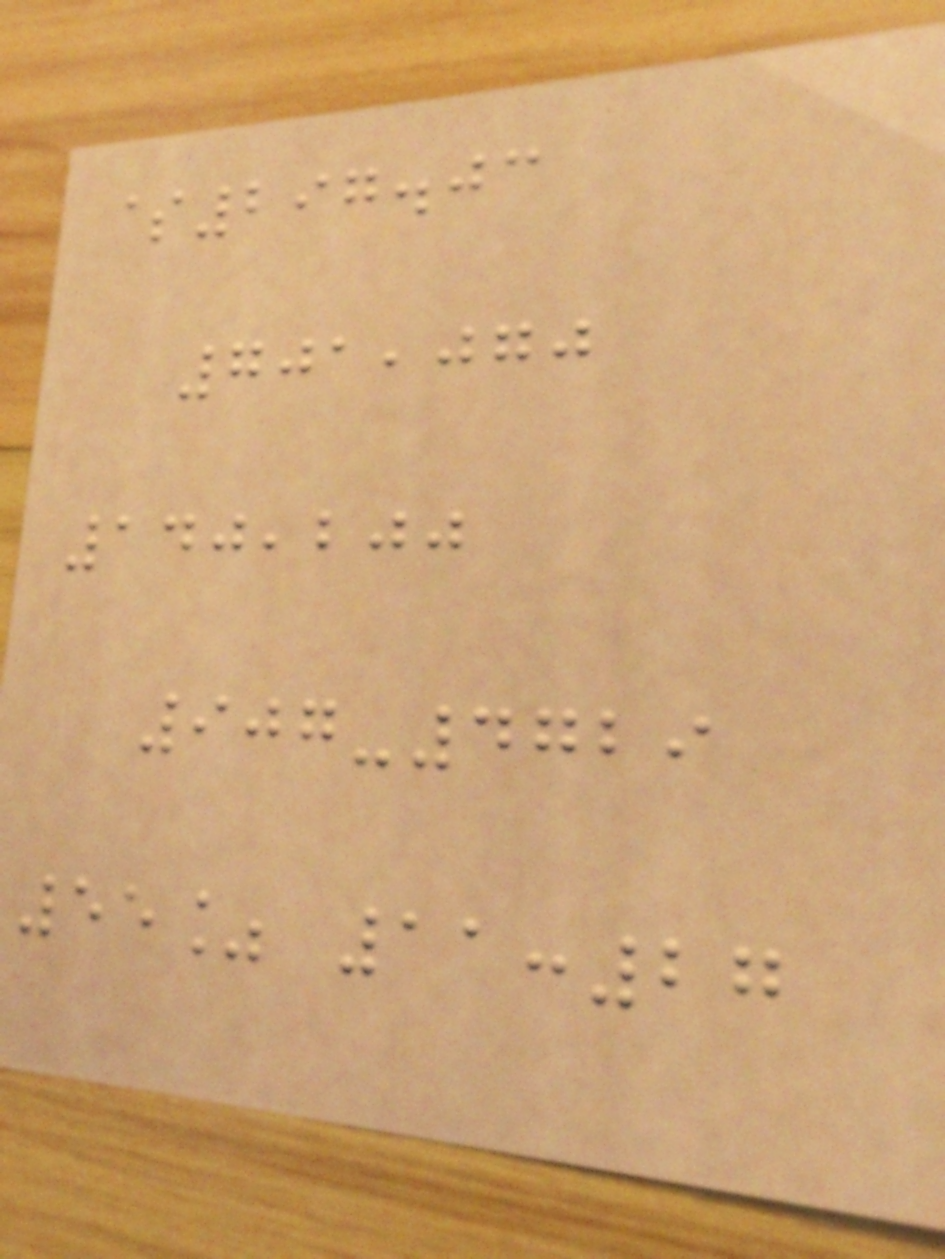$297.03
701,070
140,200
907-4729
55% 11:27
